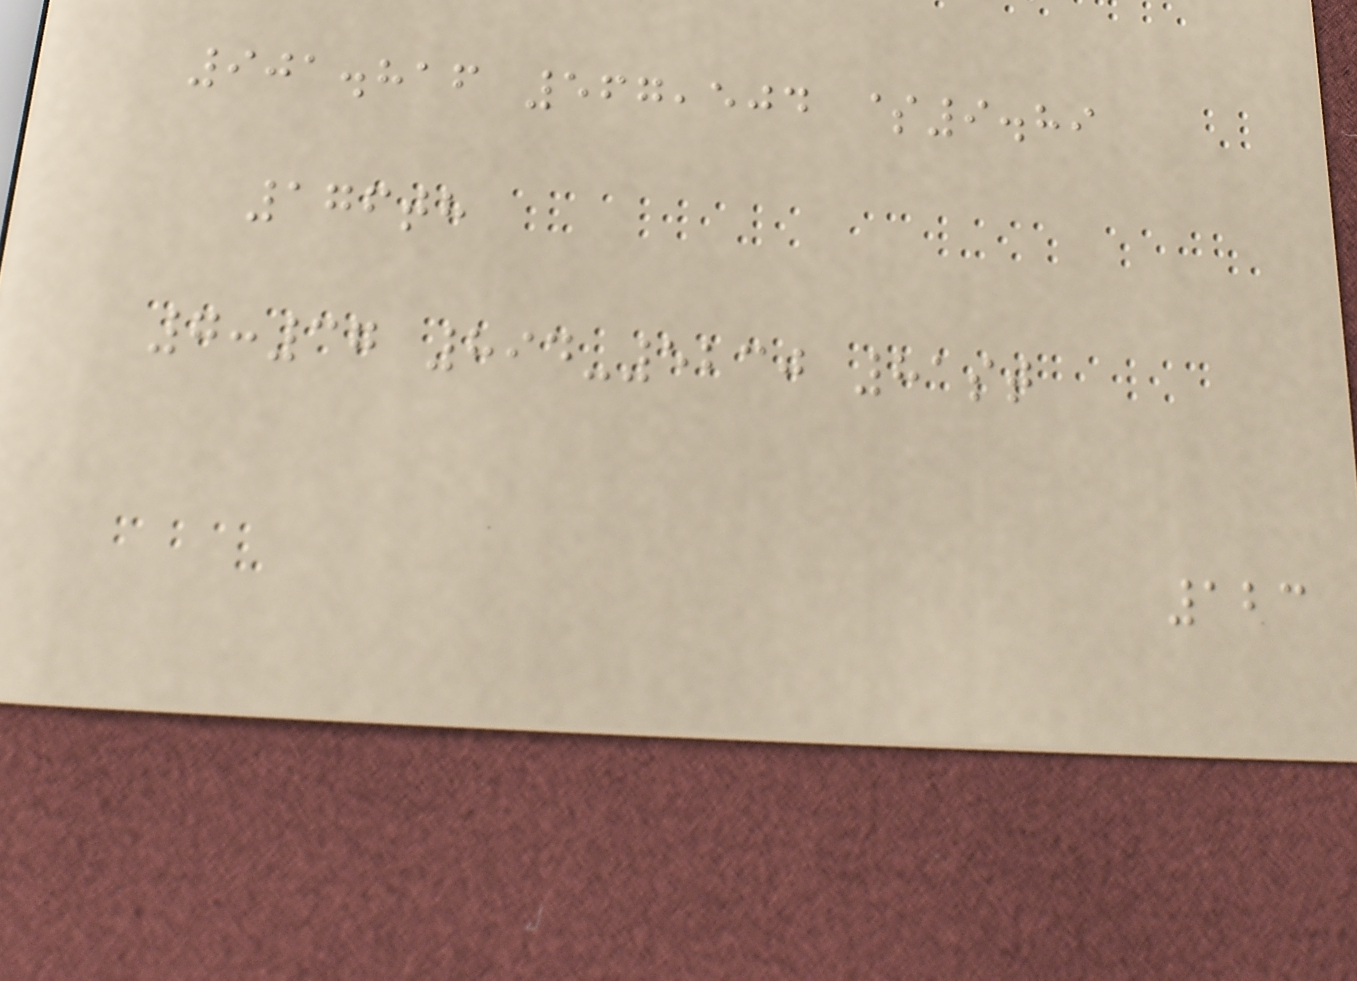901.816 567,504 $9.89
176th
7:37 894-5230 81st
123
